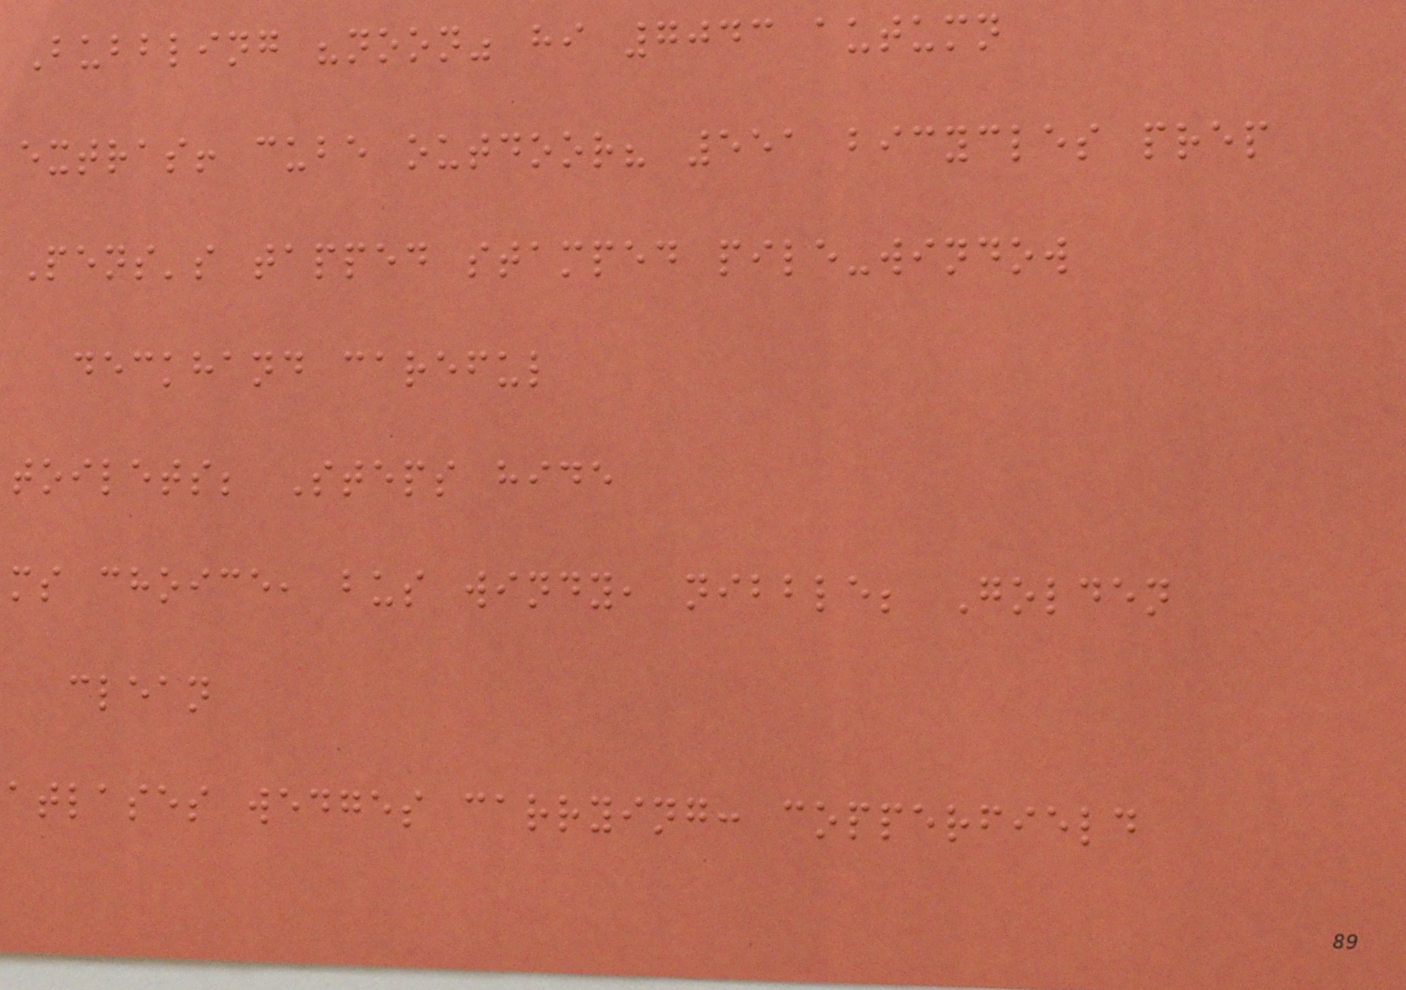Bubbling "noon" hi 7043 autumn
extras! cube outdoor? 551 bicycles prep
Pens's tapped stamped pile-window
deckhand careful
toilets; Steps hide
ms choice, bus windy, nibble; Golden
clean
atlases wedges carrying: copperfield
